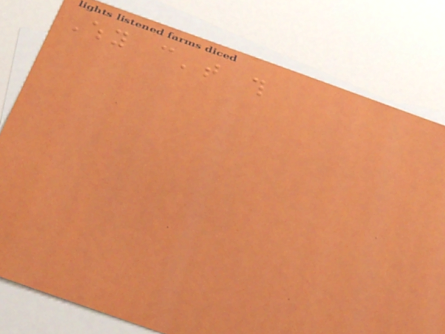Why can't this
